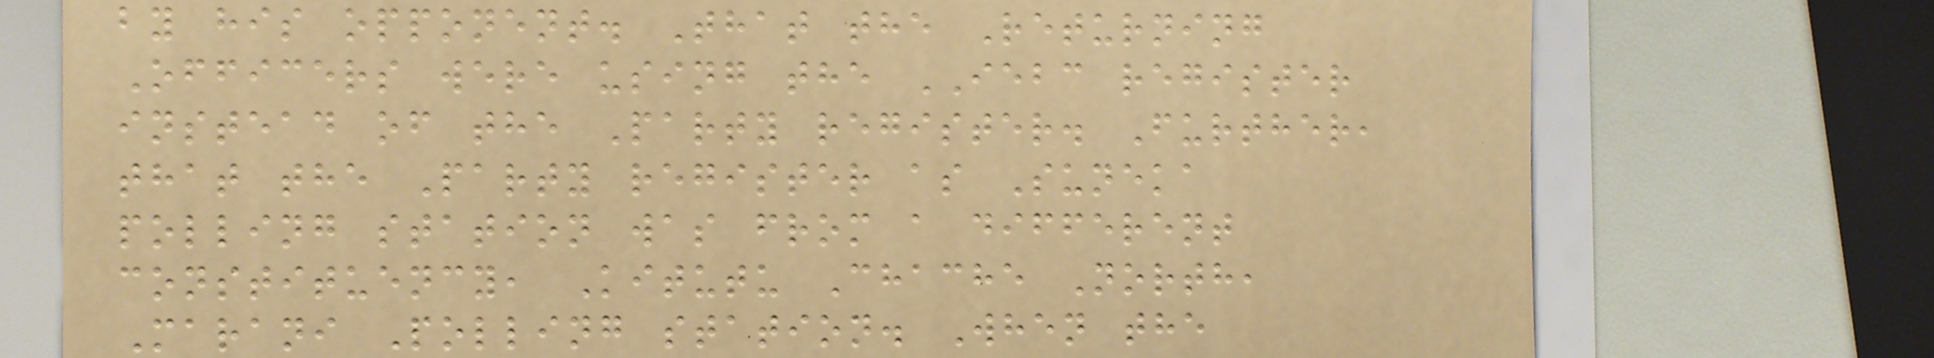by his opponent. That the Returning
Officers were using the IEBC register
instead of the Party register. Further,
that the Party register as Suneka
polling station was from a different
constituency, Kitutu Chache North,
Marani Polling station. When the
